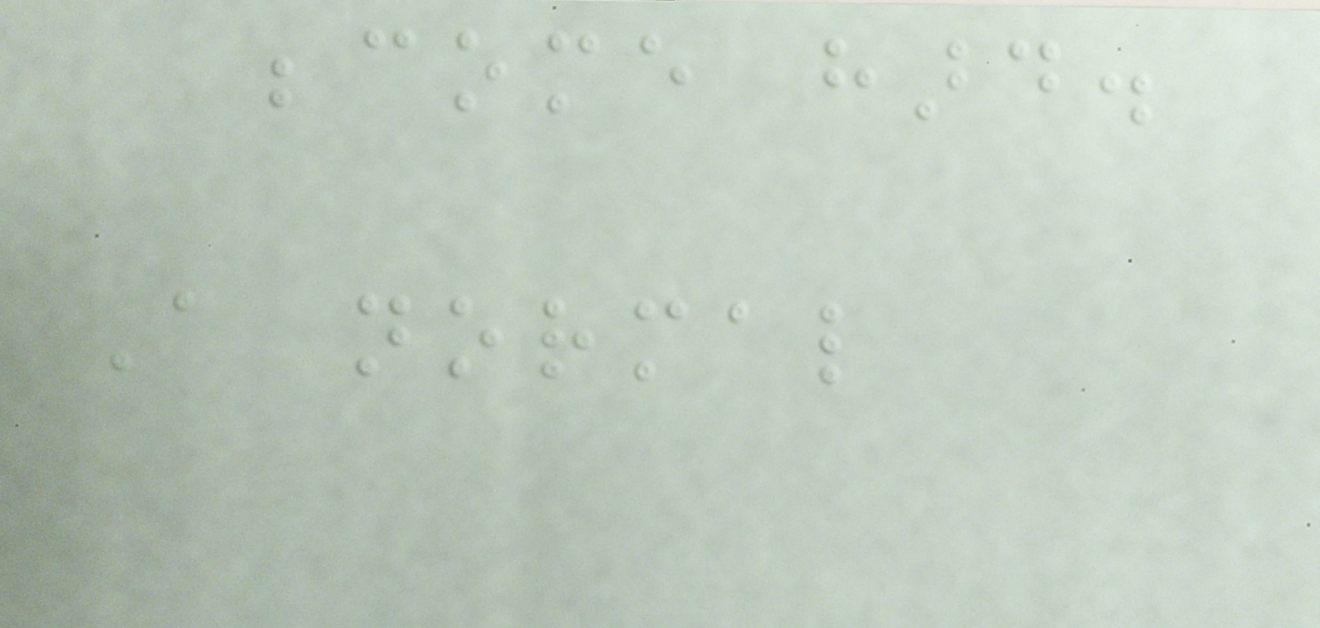become hard.
A normal
